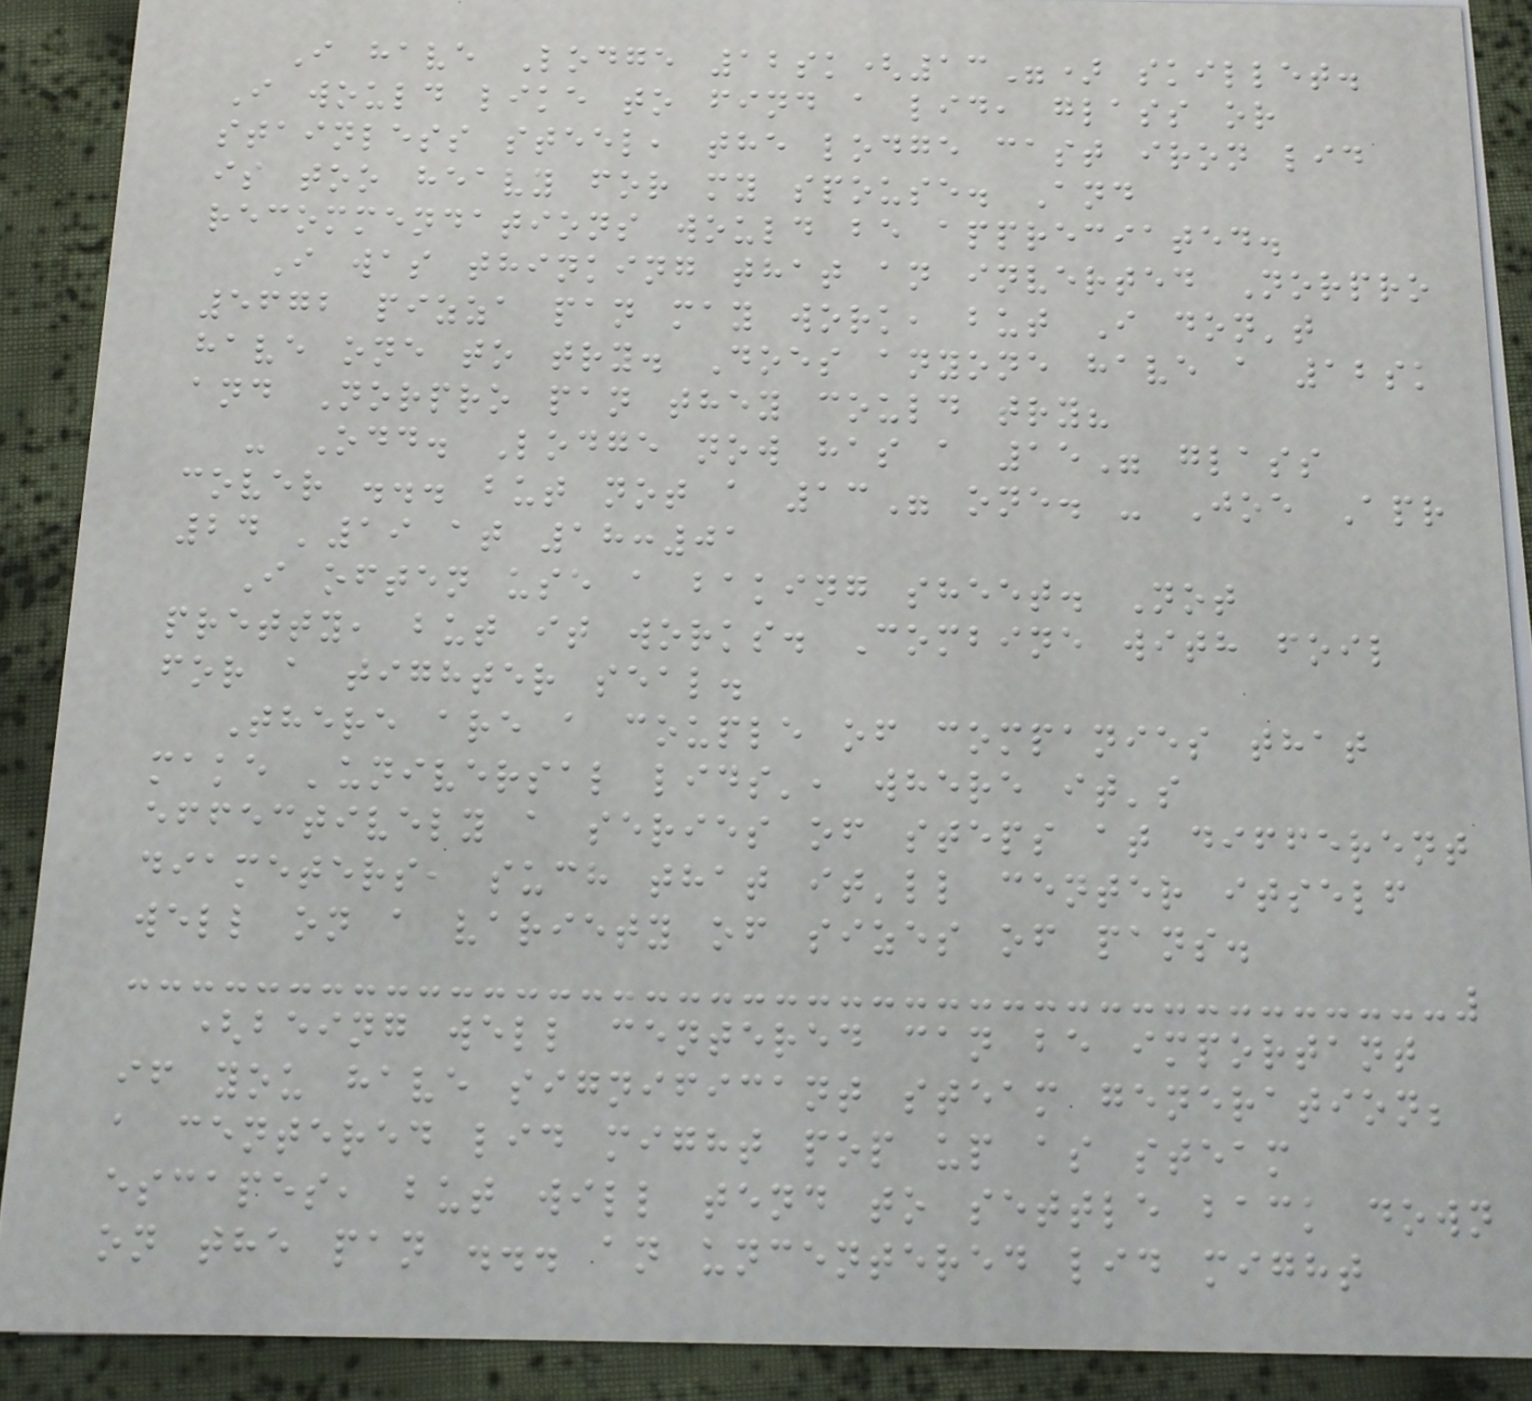I have Lodge 12sk(13") skillet.
I would like to find a lid, glass or
stainless steel, the lodge cast iron lid
is too heavy for my spouse. And
recommendations would be appreciated.
I was thinking that an inverted Norpro
5672 pizza pan may work, but I don't
have one to try. Does anyone have a 12sk
and Norpro pan they could try?
- Odd. Lodge now has a 15" glass
cover ... but not a 13" one. - Joe Apr
24 '19 at 18:01
I often use a baking sheet. Not
pretty, but it works. Combine with foil
for a tighter seal.
There are a couple of companies that
make 'universal lids', where it's
effectively a series of steps at different
diameters, such that it'll center itself
well on a variety of sizes of pans.
(being well centered can be important
if you have significant steam generation;
a centered lid might pop up as steam
escapes, but will tend to settle back down
on the pan ... an uncentered lid might
